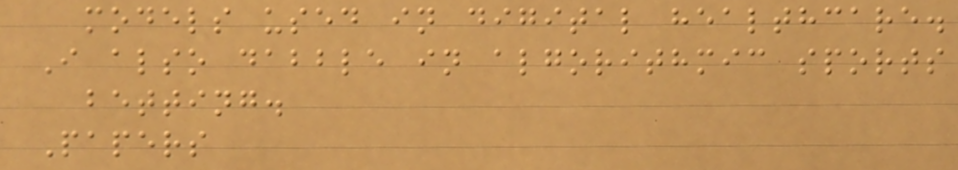models used in digital healthcare.
I also dabble in algorithmic sports
betting.
Papers
